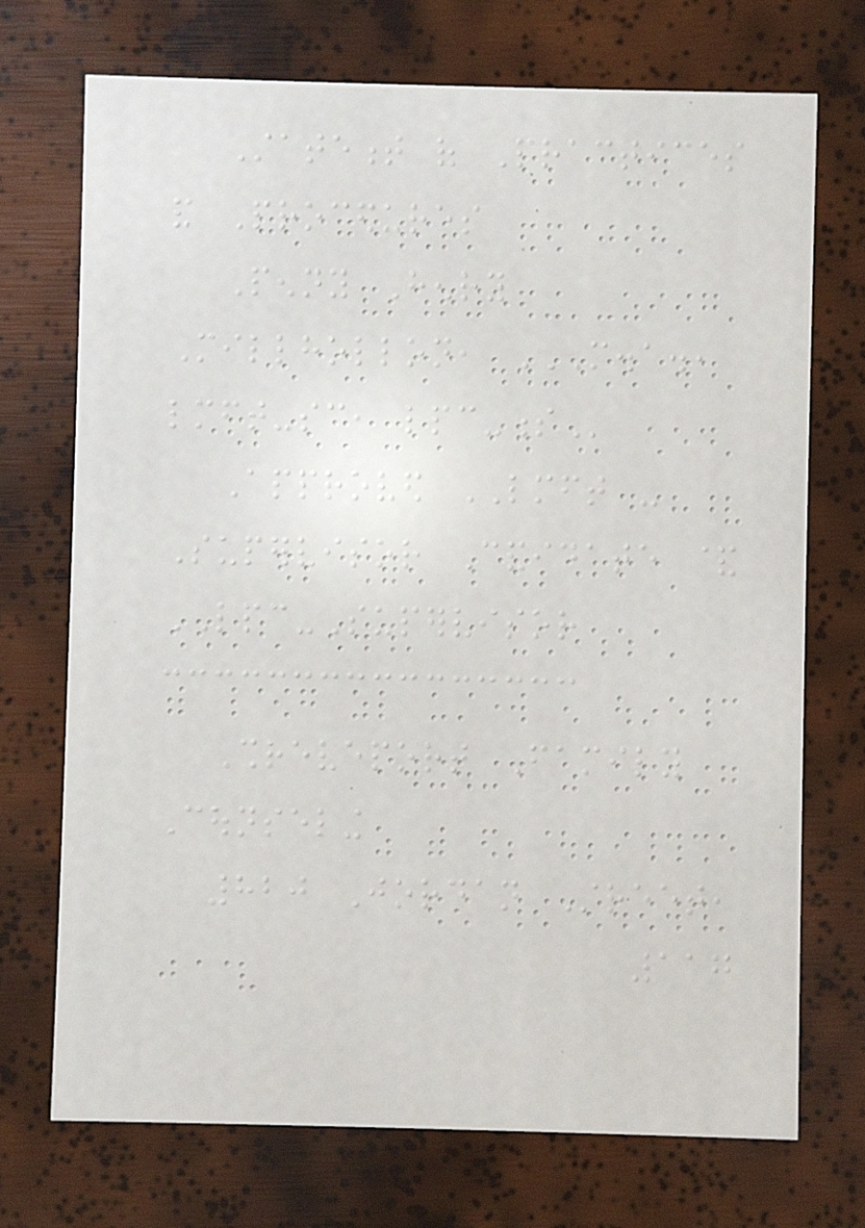Statement of Practices
and Procedures
Penny Henry
Millhollon, M.A.,
LMFT-SC, LPC-S
Approved LMFT -
Supervisor Candidate &
LPC-Supervisor
Shreveport Family
Counseling
820 Jordan Street,
117
